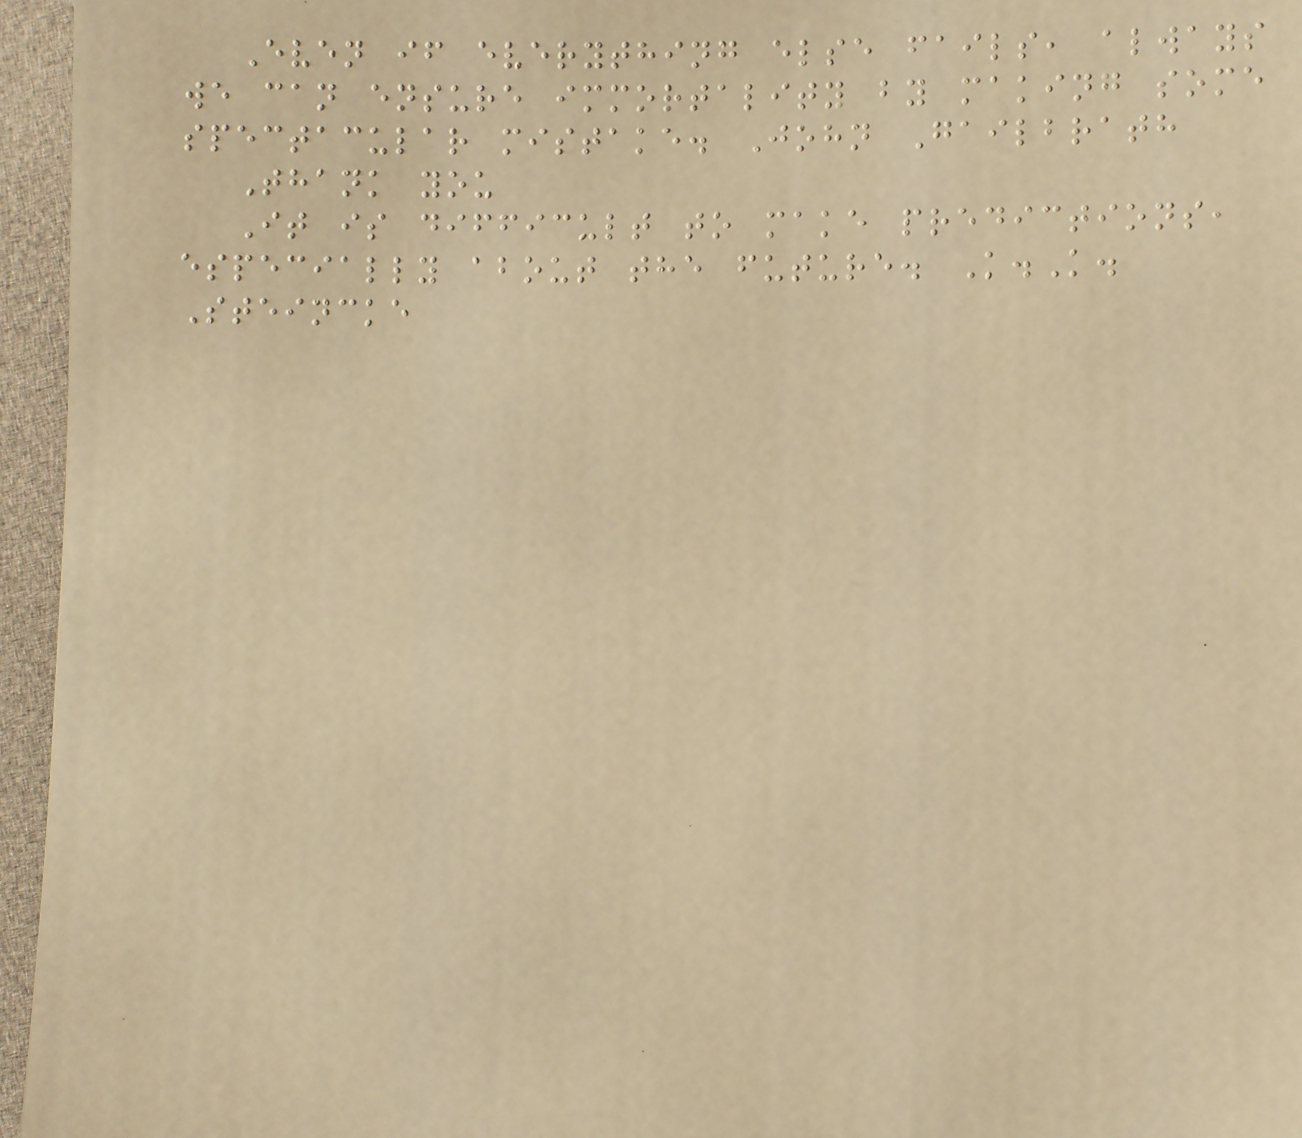Even if everything else fails, always
we can ensure immortality by making some
spectacular mistake. John Gailbrath
Thank you
It is difficult to make predictions,
especially about the future. K.K.
Steincke
